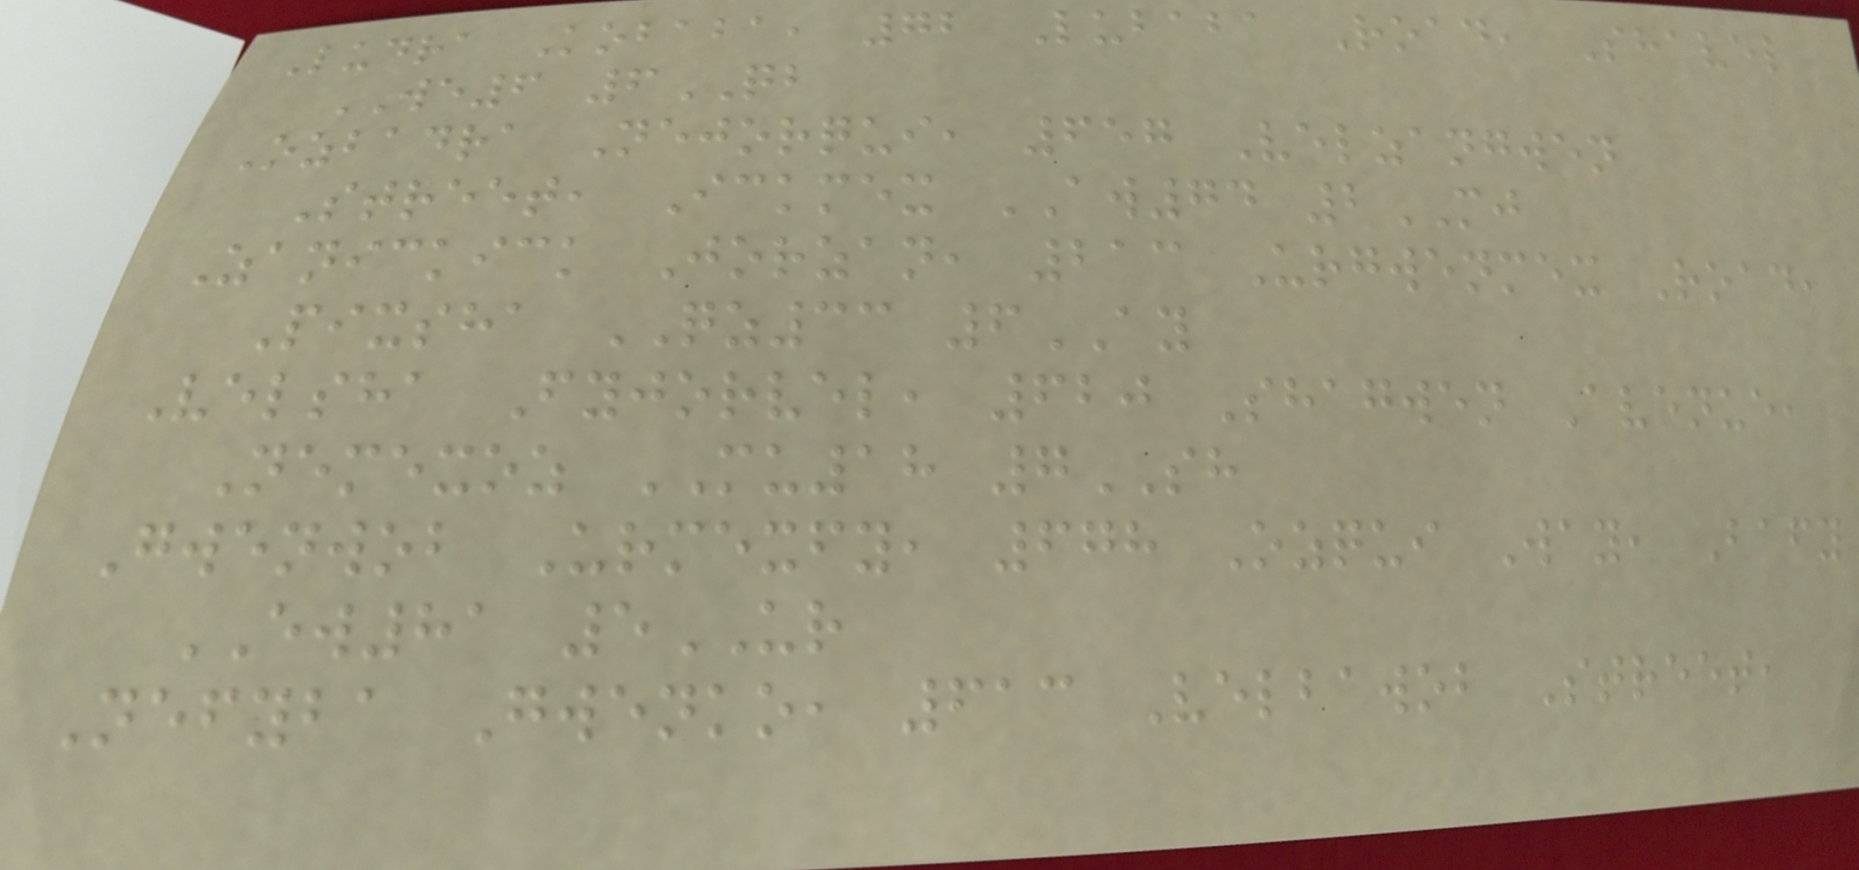Ludra Kobaba, 72 Lubaba Road, Shavel
WE6 6QB
Ozbadra Nejorqui, 657 Velzangwen
Street, Ickmex AW74 2MJ
Zanickick Jorzan, 213 Urgwenmex Road,
Pixsha QZ33 6AY
Velsha Fyjorvel, 620 Shagwen Avenue,
Nemexoz MU18 7SH
Gwenwob Urmexfy, 678 Ozqui Way, Bafy
EW81 5UR
Nefyba Gwenko, 613 Velbawob Street,
